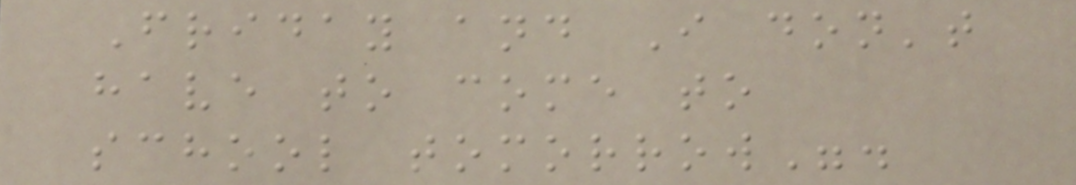Friday and I don't
have to come to
school tomorrow".
